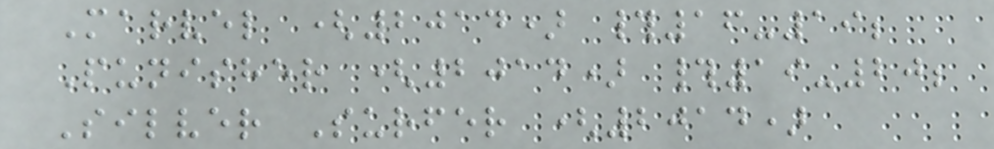Marvel (2014) #16-19;
Punisher (2014) #19-20;
Silver Surfer (2014)
